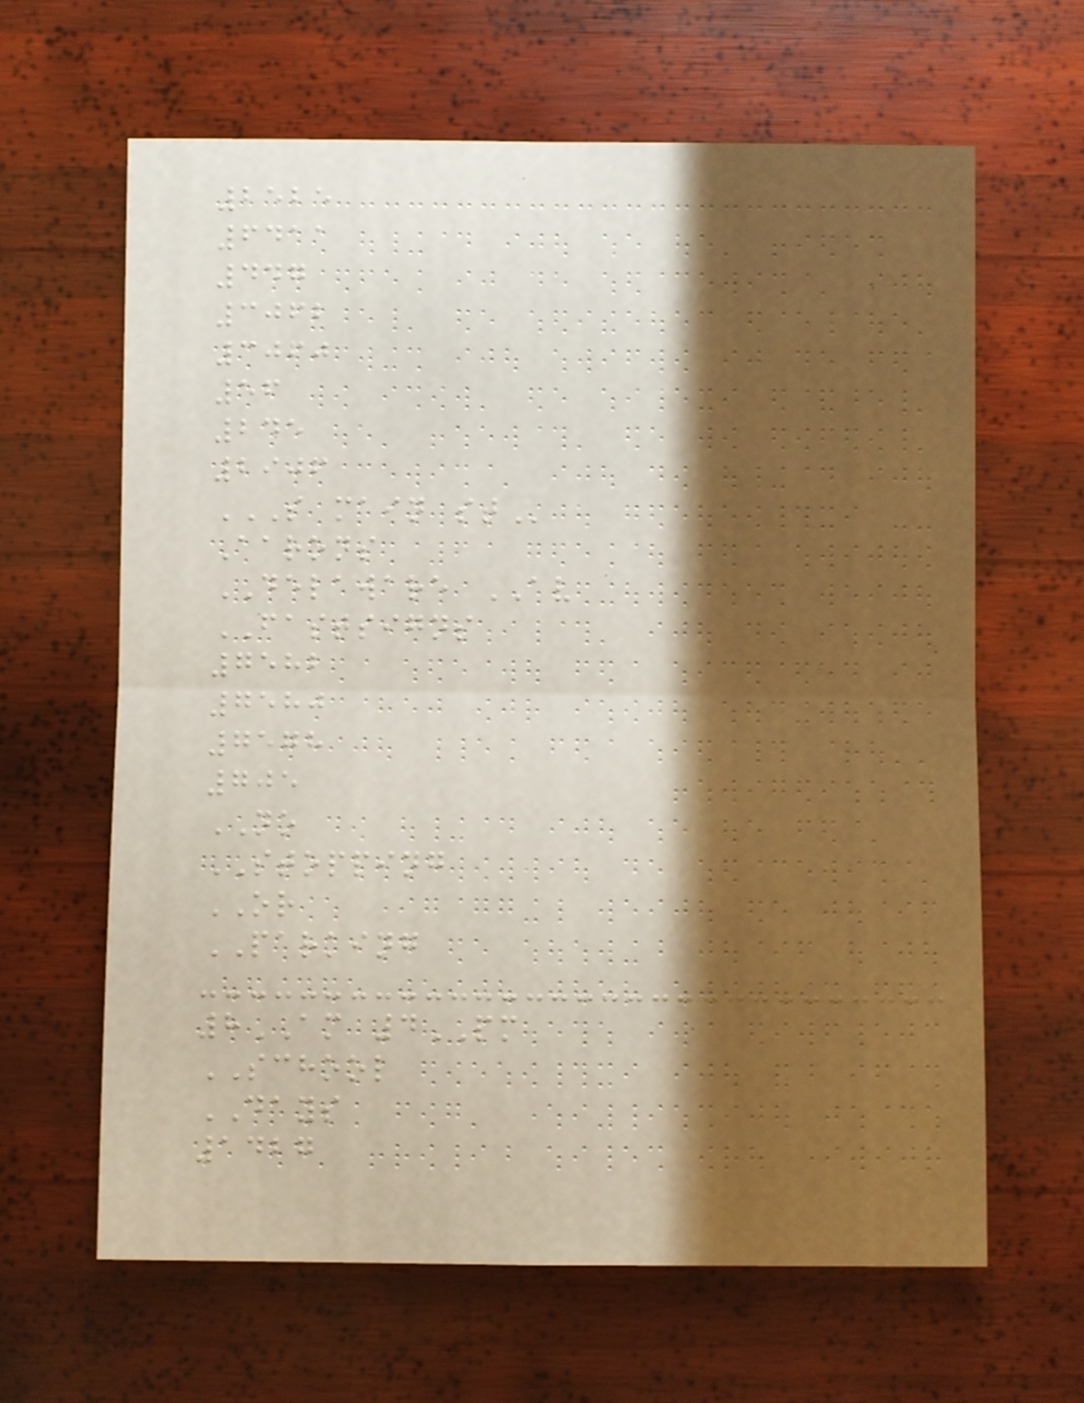2525
6411
447
3062
3060
56
245
2906
S MAIN ST
Aarons
DELAWARE AV
FASTSIGNS
7582
7580
7578
705
NO
STOPPING
OR
PARKING
8AM 4PM
SCHOOL
DAYS
1427
